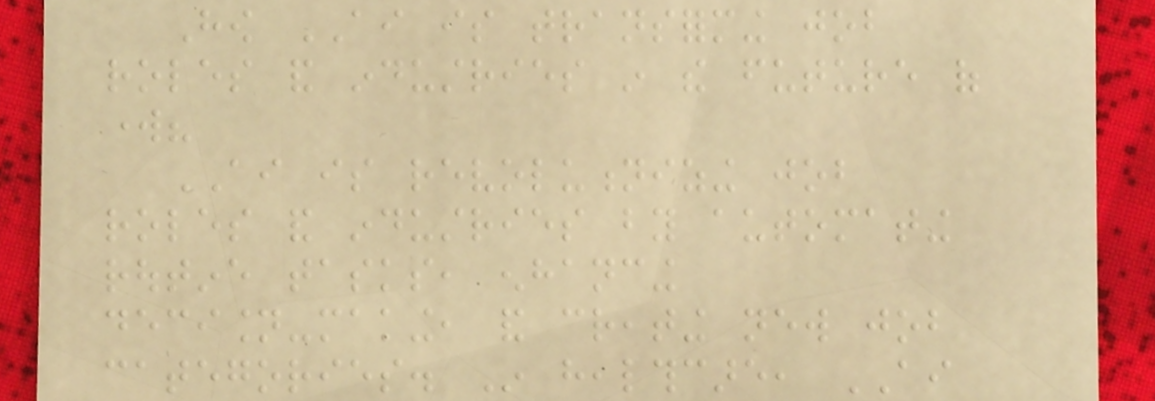How AI is transforming job
roles and industries in the future of
work?
AI is revolutionizing job
roles and industries by automating
routine tasks, enhancing
decision-making, and creating new job
categories. In healthcare, AI
